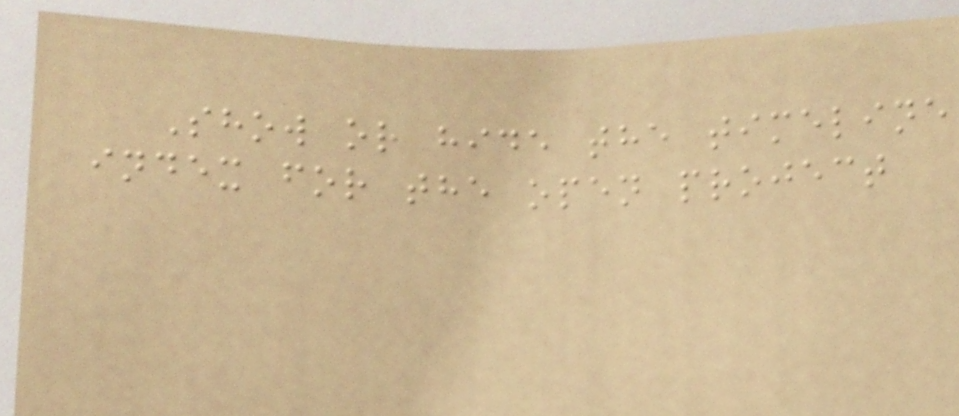Show or hide the timeline
index for the open project
